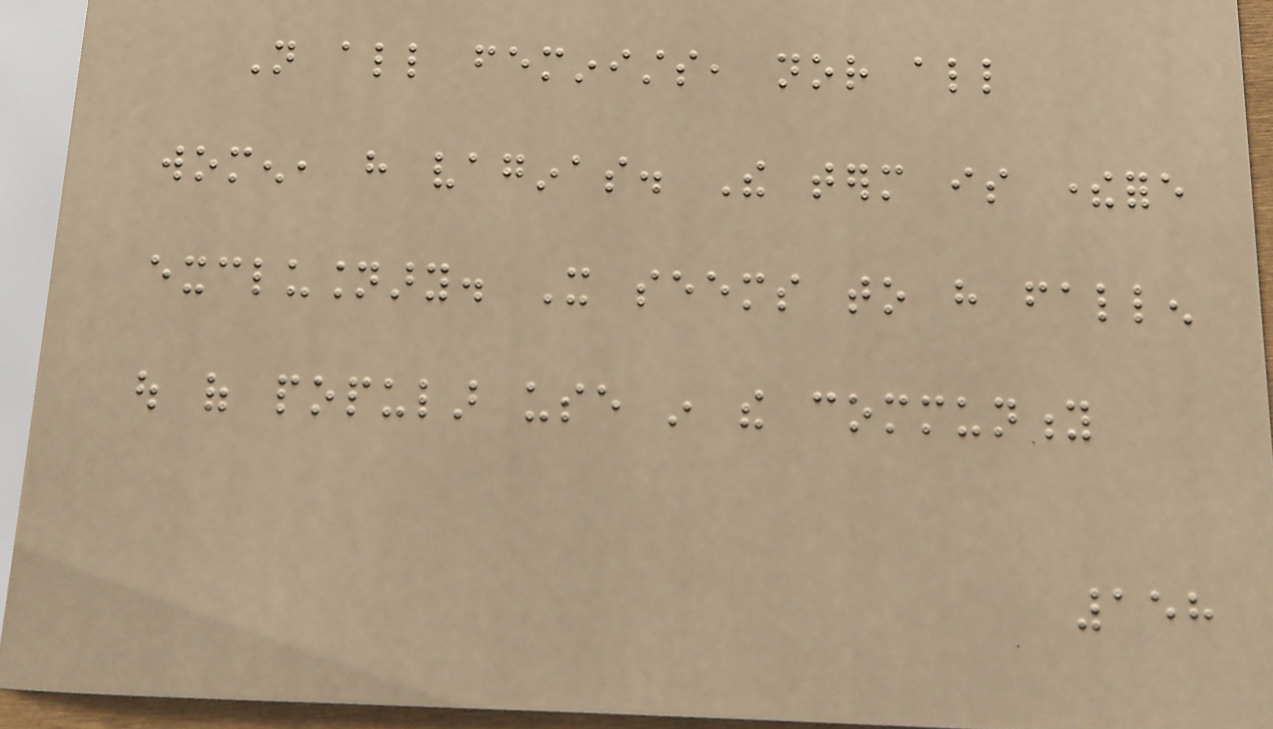Not all feminists, nor all
women, have vaginas. The term is therefore
exclusionary. It seems to have fallen
out of popular use in the community
158
